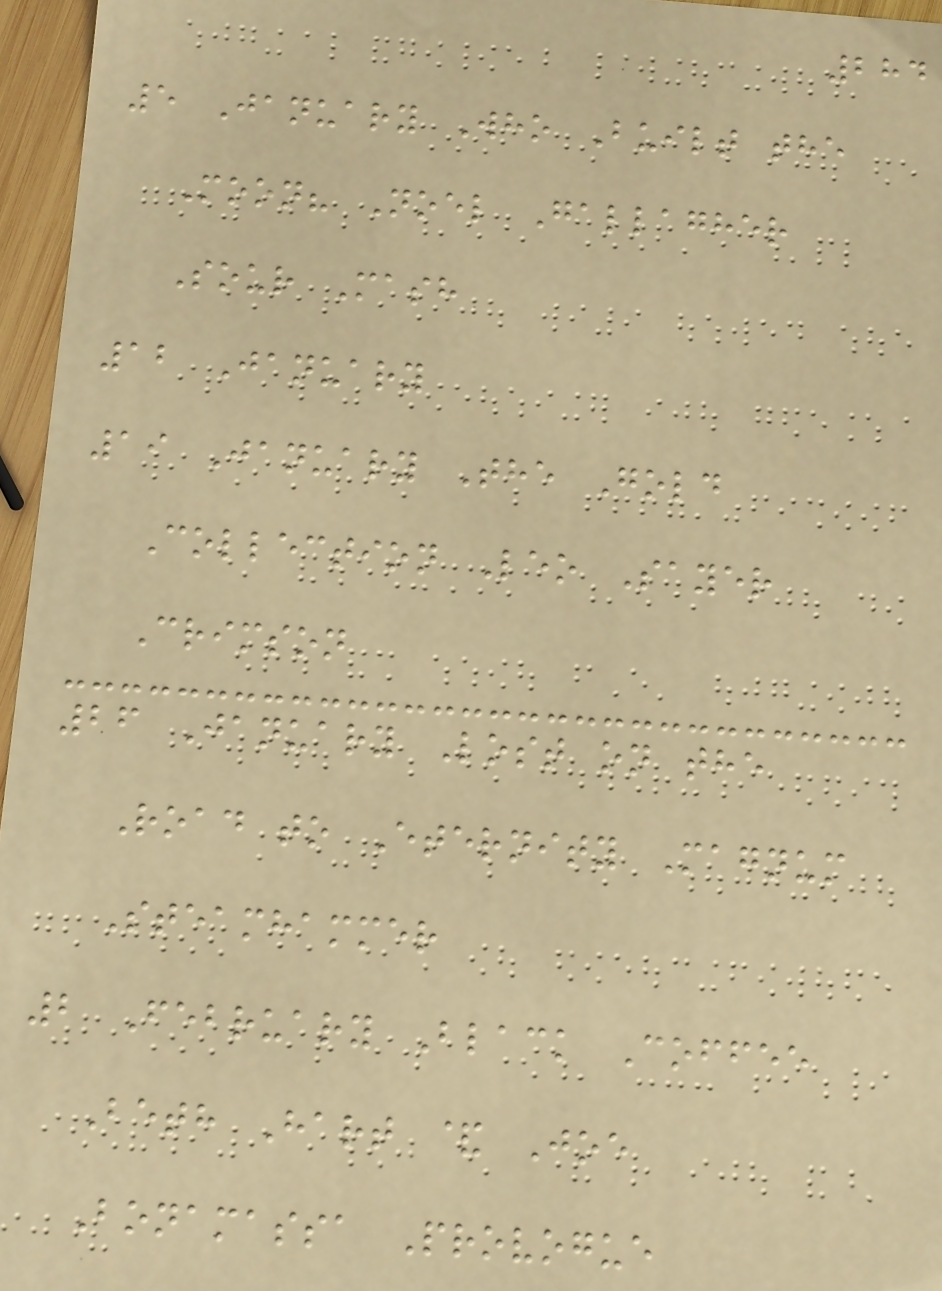284
5 January Who Built the
Moon? Noel Gallagher
Sour Mash
12 January
19 January The Gold
Collection Leo Sayer
Crimson
26 January Lost on the
Road to Eternity Magnum
Steamhammer
2 February Black Coffee
Beth Hart & Joe
Bonamassa Provogue
